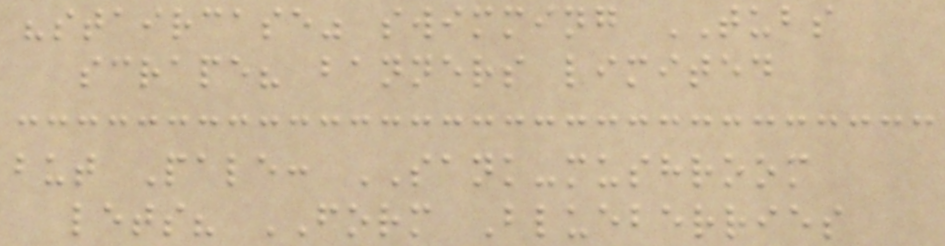"staircase" swimming TUBS
scrape? banners limited
but Pale: SANK-mushroom
lets? FORM Blueberries
